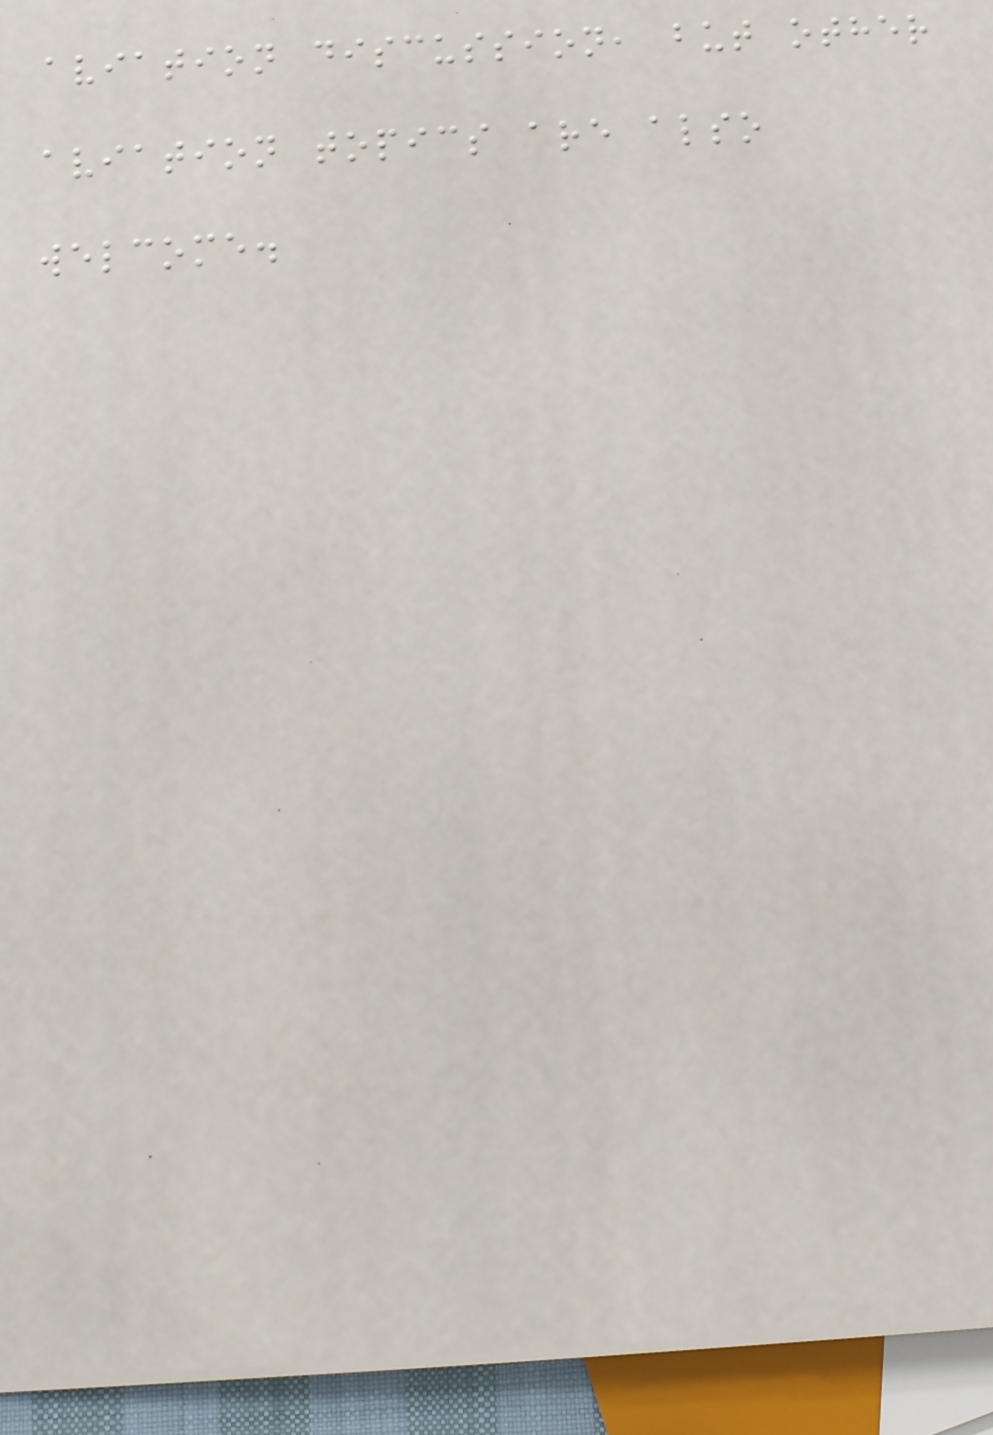aviation discussion, but other
aviation topics are also
welcome.
